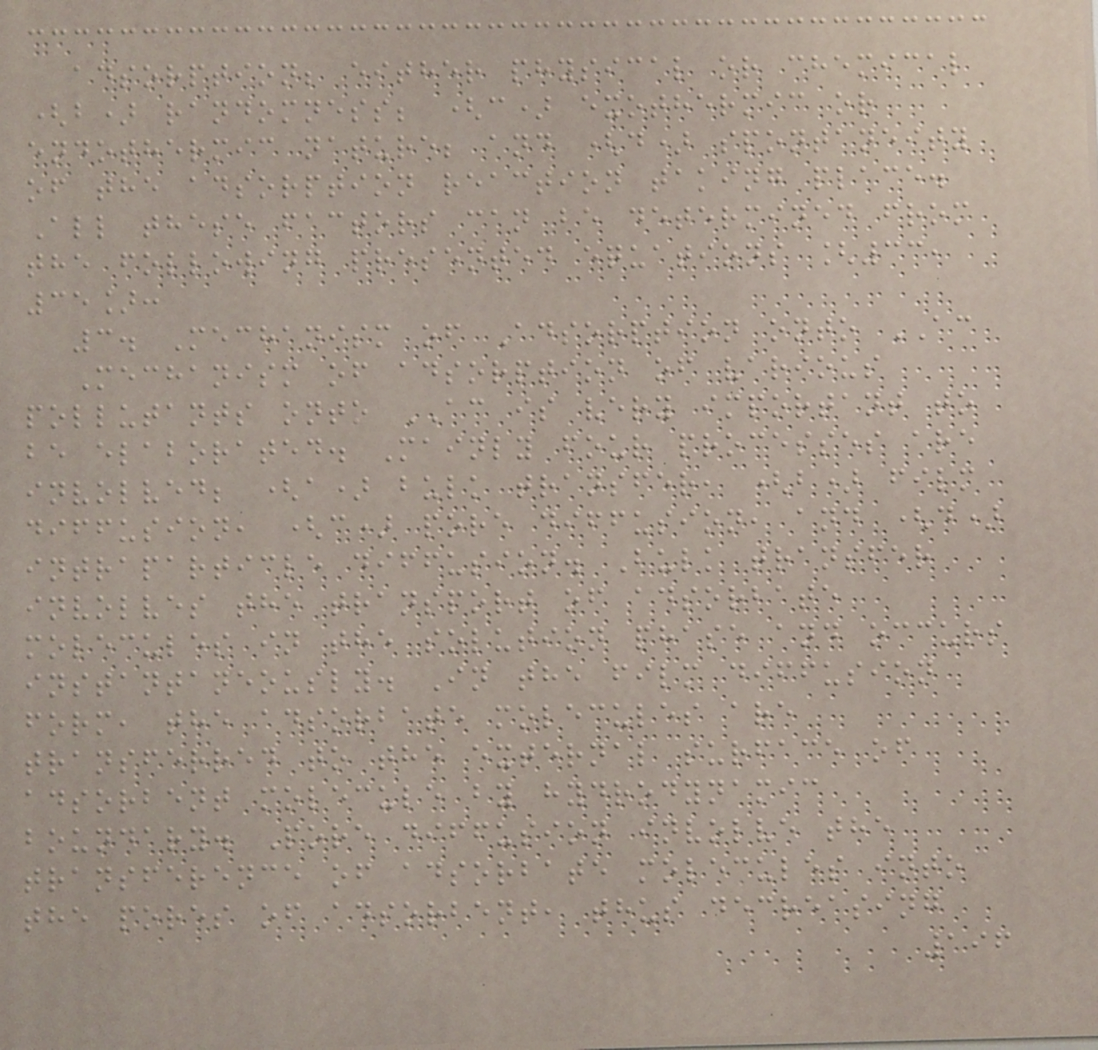adsorption; either physical or chemical
(b) randomness; (c) exothermic or
endothermic nature; and (d) spontaneity
of the adsorption reaction taking place.
All these factors can be determined from
the following presented equations [33,
35]:
3. Mechanism of Adsorption onto AC
Mechanism of adsorption of various
pollutants onto AC is very important to
be elaborated. Mainly four processes are
involved; (a) bulk transfer, (b) film
diffusion, (c) pore diffusion, and (d)
intraparticle diffusion. Bulk transfer
involves the transport of adsorbate
molecules in the solution phase and occurs
instantaneously. In the film diffusion
form, the adsorbate molecules are
transferred to the external surface of
adsorbent molecule by hydrodynamic
boundary. Pore diffusion involve the
transference of adsorbate molecules into
the pores of adsorbent, thus decreasing
196
